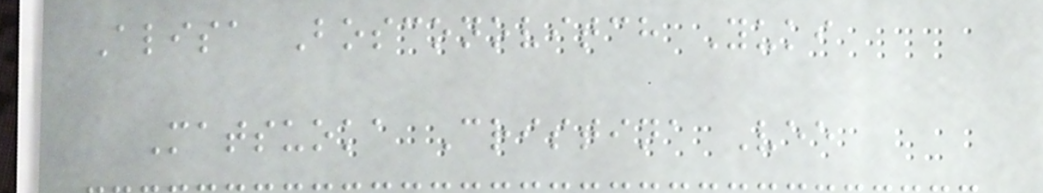Alisa Bosconovitch Yuki
Matsuoka Cristina Vee
